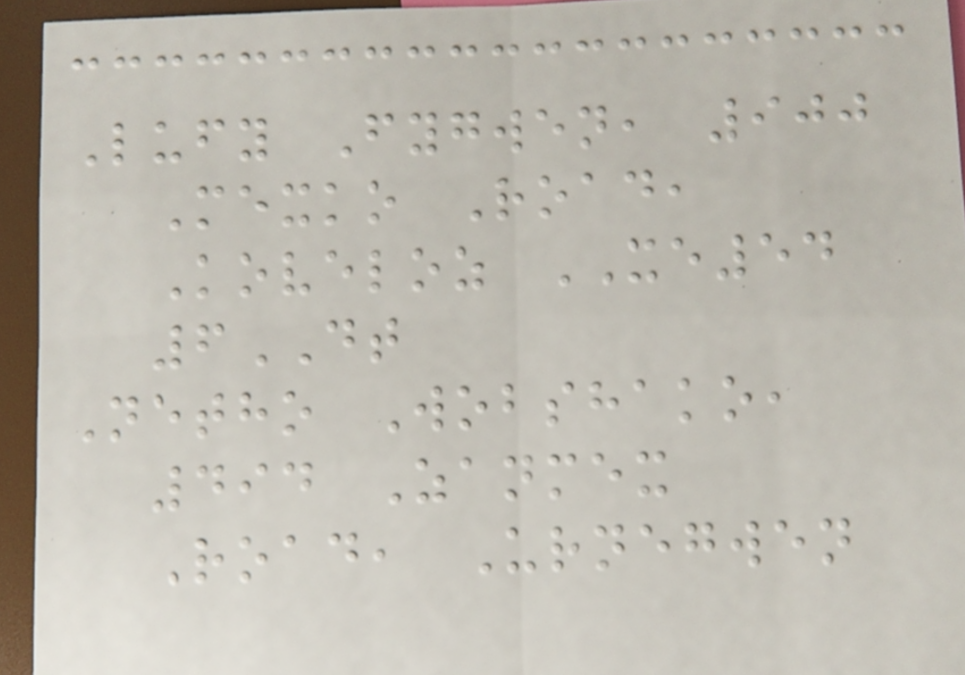Lufy Fygwen, 900
Mexko Road,
Koveloz XE54
6DT
Netho Wobshako,
494 Zanmex
Road, Urnegwen
